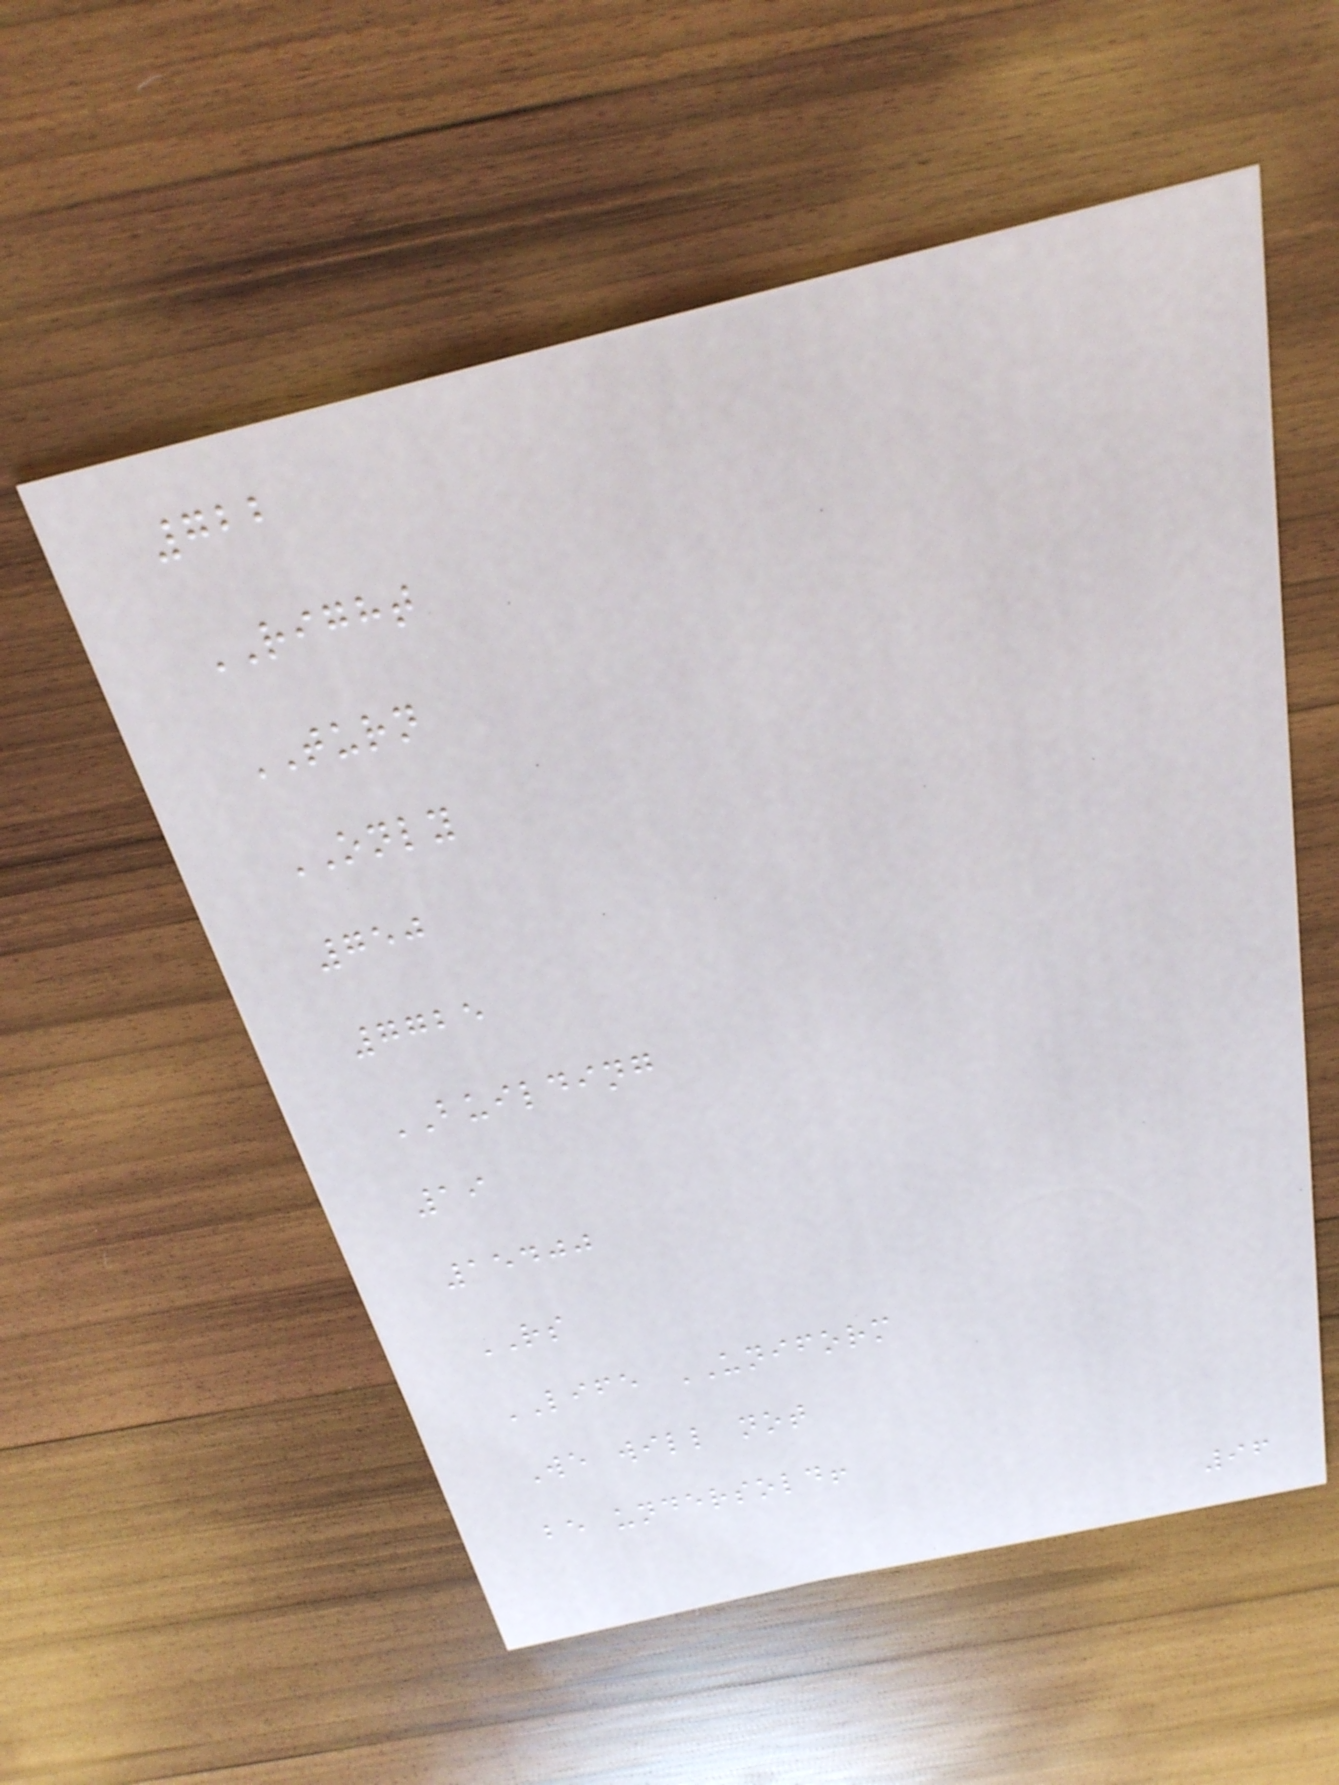722
RIGHT
TURN
ONLY
750
7725
BUILDING
19
15400
RS
LIFE UNIFORM
We will not
be undersold!
96
